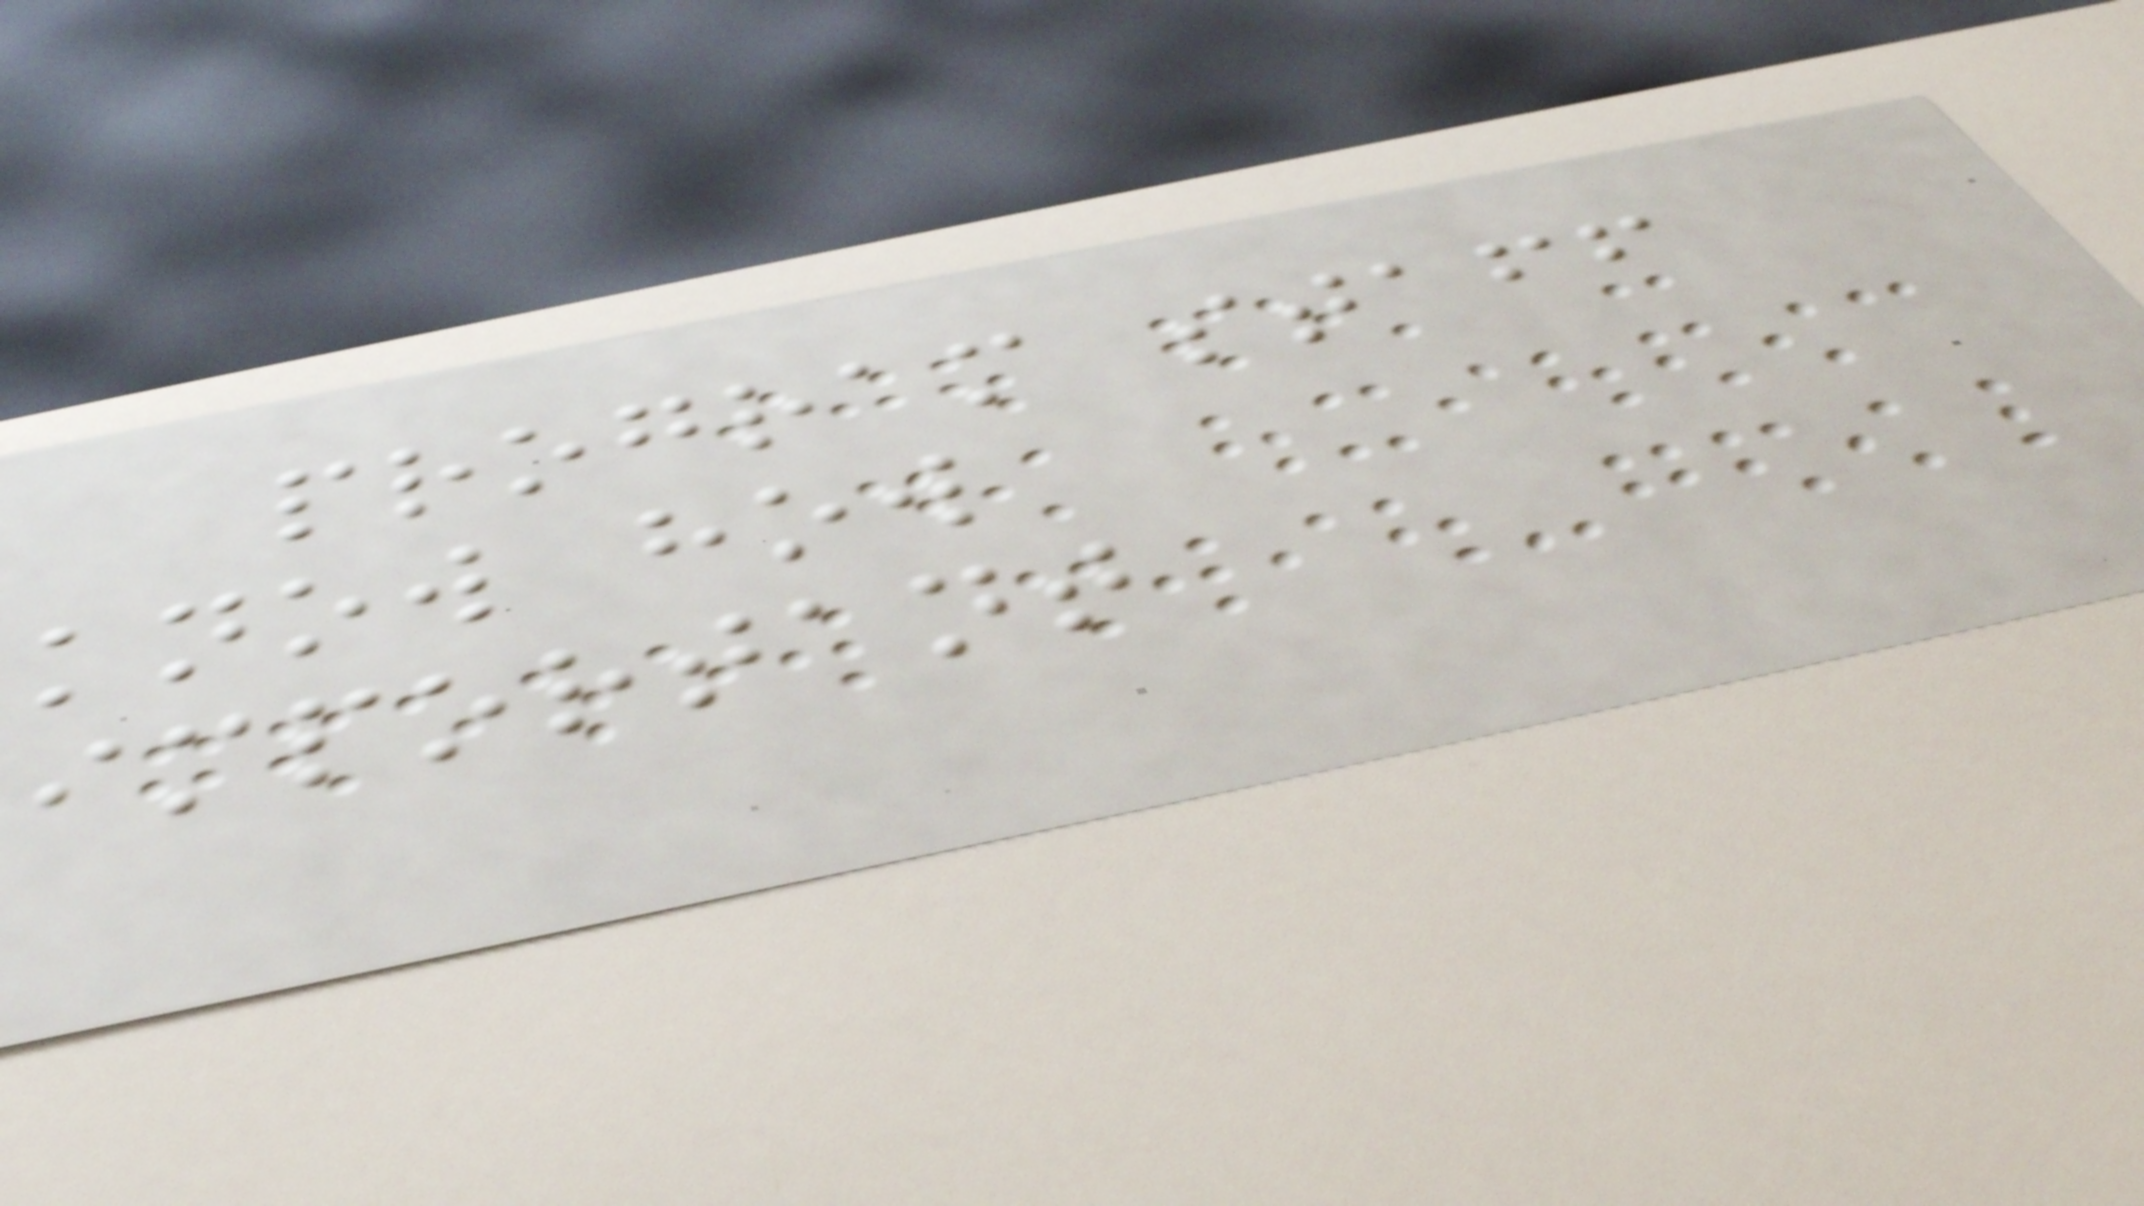program staff
know how
important
